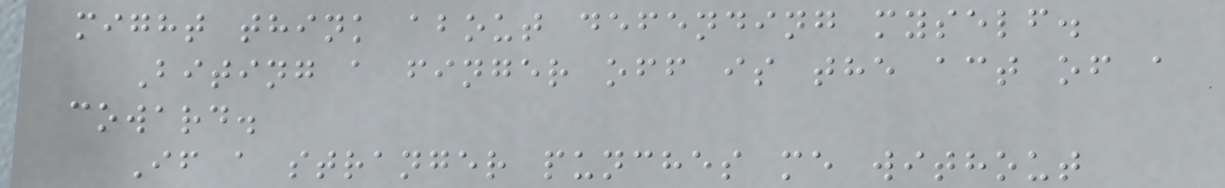might think about defending myself.
Biting a finger off is the act of a
coward.
If a stranger punches me without
